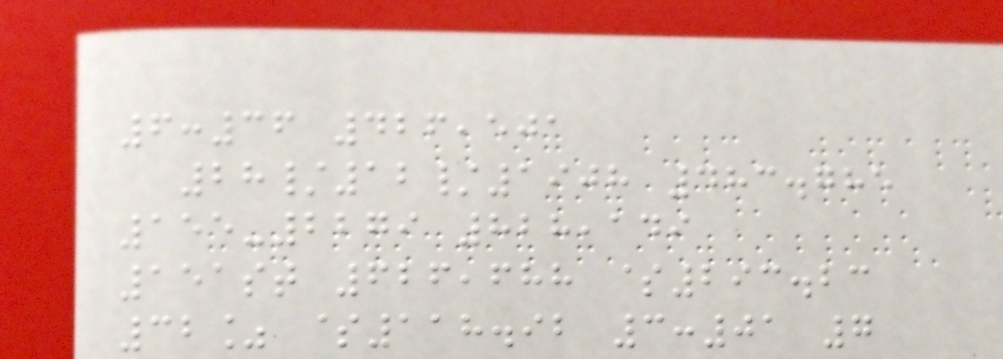6:36 426,501
28/12/1908 483.785
155-2279 828,149
151st 626,688 $293.23
32% $118.92 3:01 7
